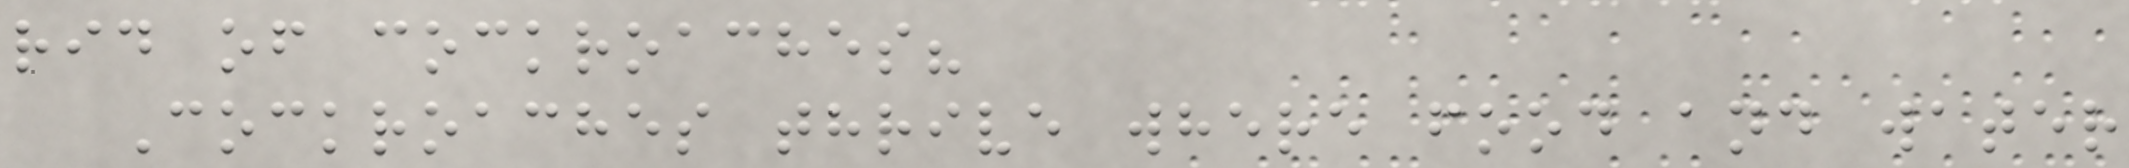rid of cockroaches?
Cockroaches thrive where food and water
